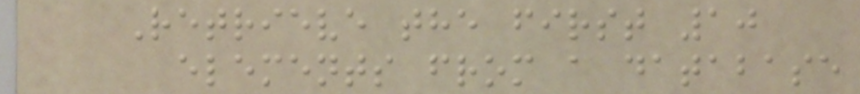Retrieve the first 10
elements from a database
